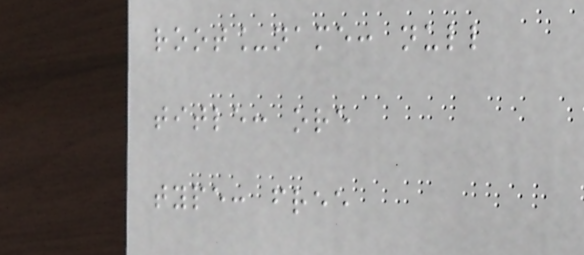root_name: null
title: ore
type: free
